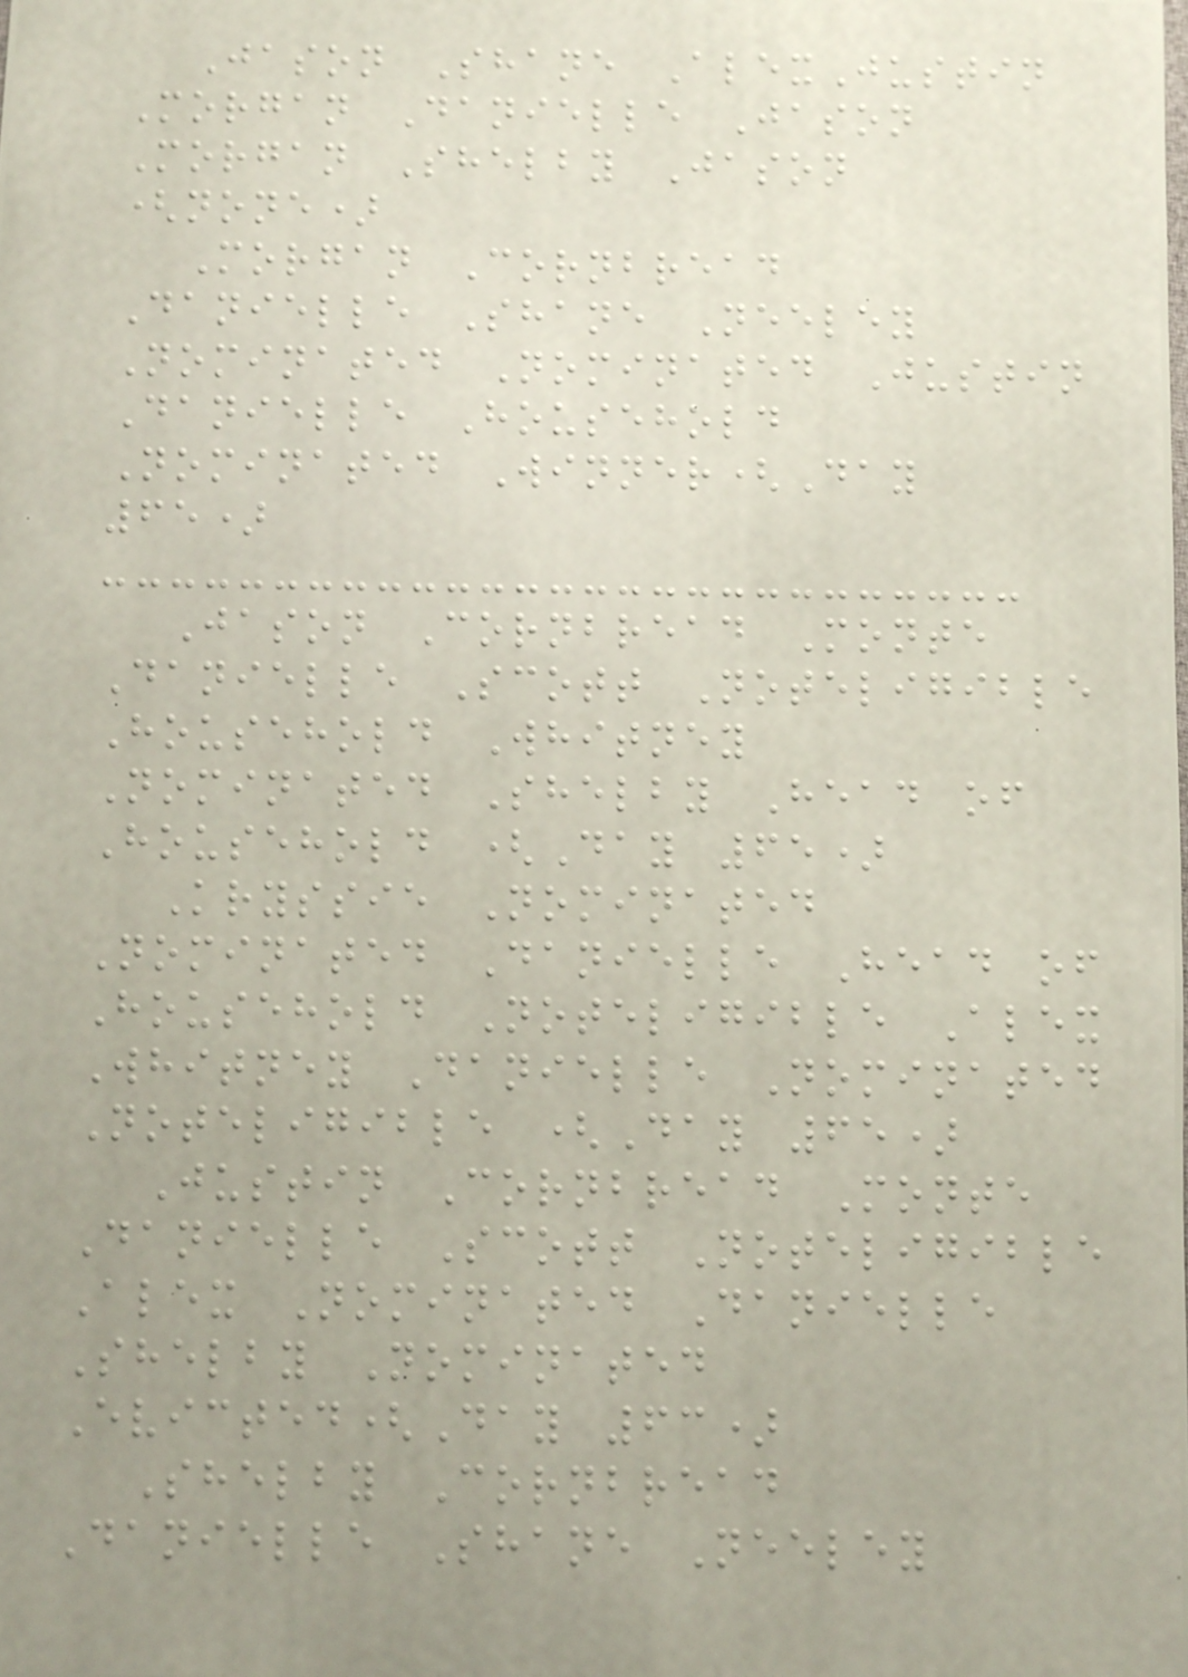Jason Shane AlexJustin
Morgan Danielle Jason
Morgan Shelby Jason
(none)
Morgan Cornbread
Danielle Shane Neeley
Nominated Nominated Justin
Danielle Household
Nominated Winner(Day
65)
Jason Cornbread Monte
Danielle Scott Noteligible
Household Whitney
Nominated Shelby Head of
Household (Day 65)
Kryssie Nominated
Nominated Danielle Head of
Household Noteligible Alex
Whitney Danielle Nominated
Noteligible (Day 65)
Justin Cornbread Monte
Danielle Scott Noteligible
Alex Nominated Danielle
Shelby Nominated
Evicted(Day 63)
Shelby Cornbread
Danielle Shane Neeley
